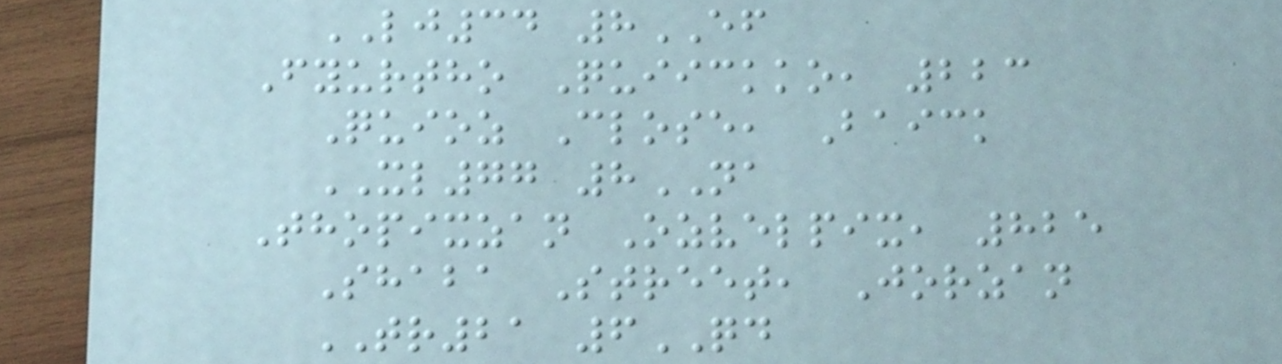LJ34 8EF
Fyurtho Quiickko, 223
Quioz Close, Baick
XL77 8NA
Thopixzan Ozvelpix, 825
Shaba Street, Jorzan
TR21 6QD
